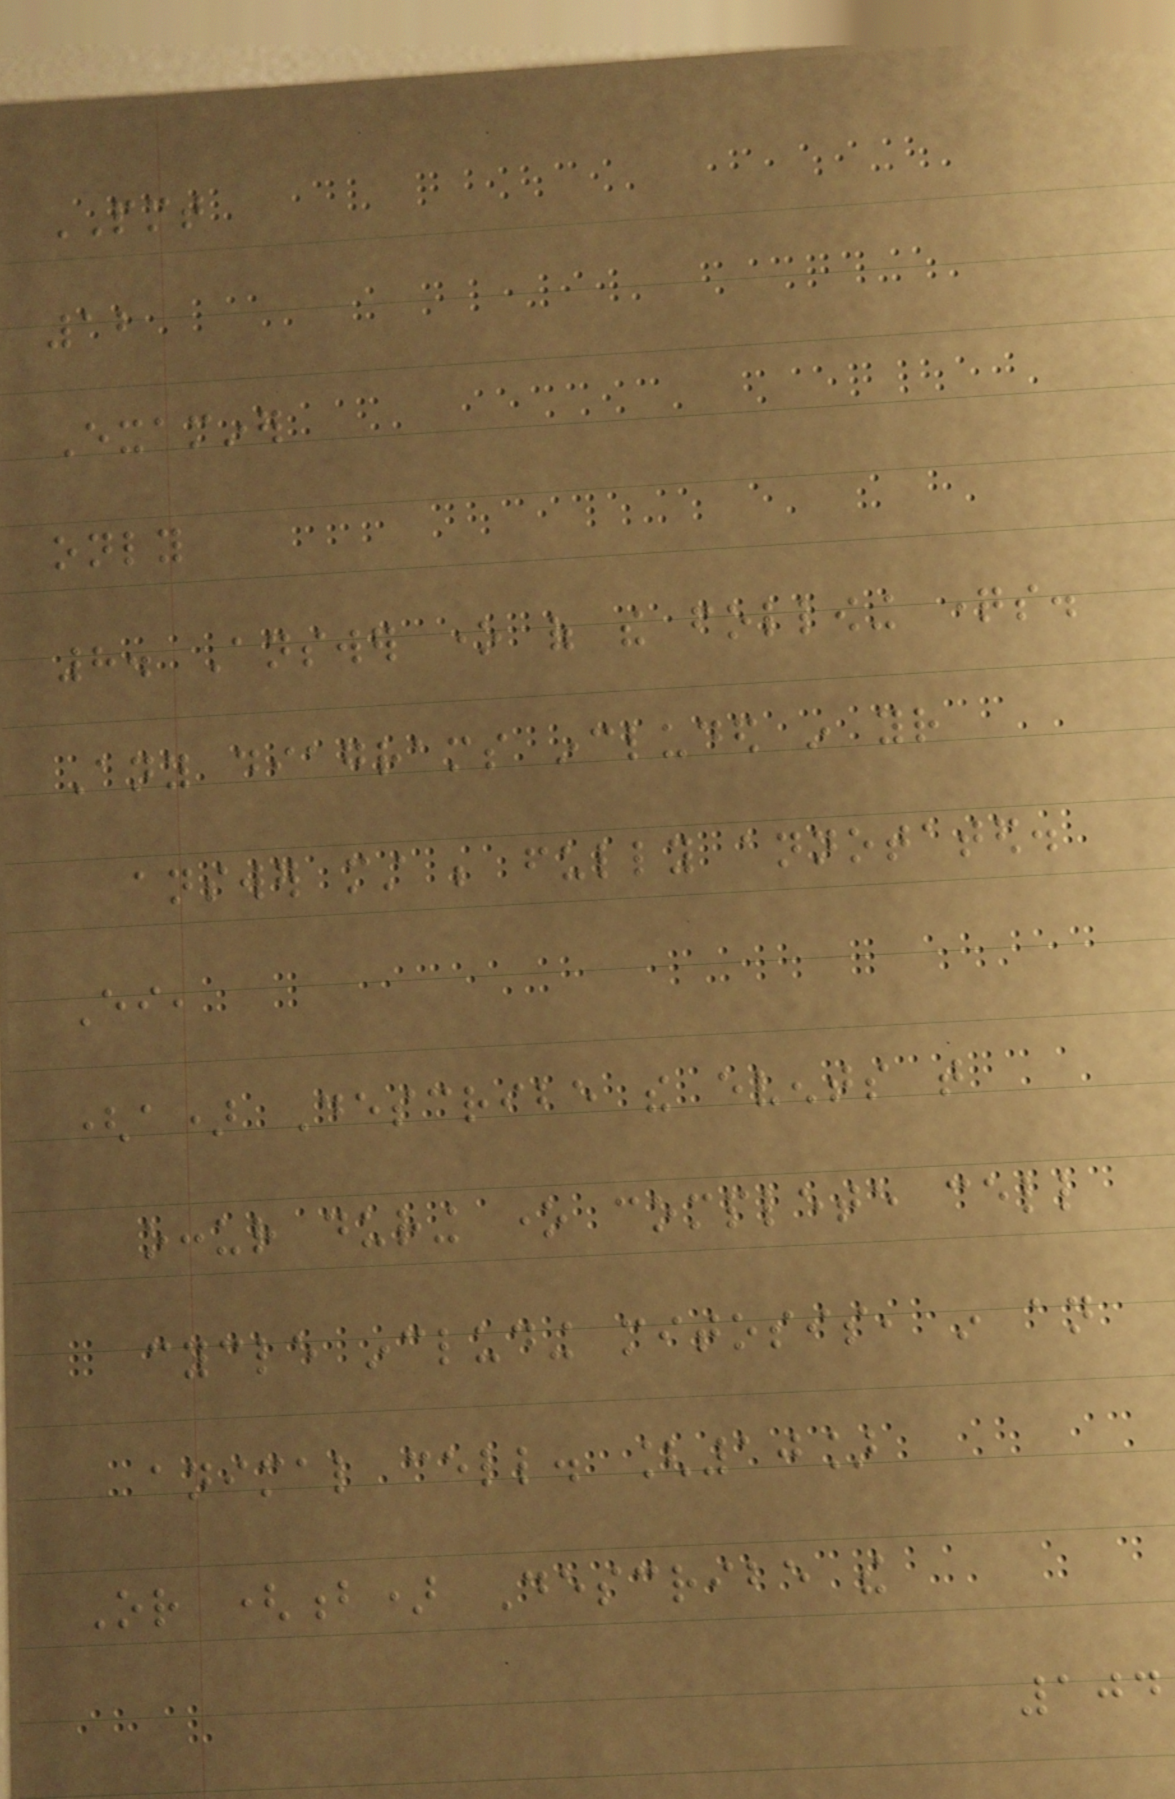PMT
12
Examiner
only
8. Answer one of the following questions.
Any diagrams included in your
answer must be fully annotated.
Either,
(a) Describe the events that
occur during one complete cell
cycle including mitosis, in an
animal cell. [10]
Or (b) Describe the
104
